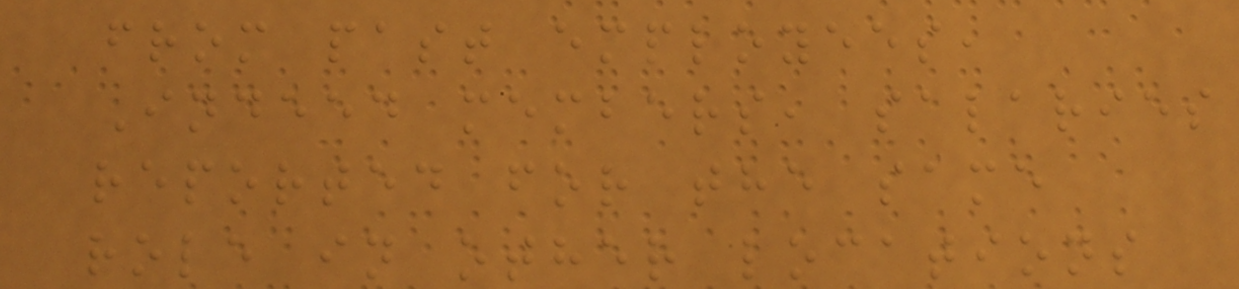from past employees,
Indeed members, salaries
reported for the same
role in other locations
